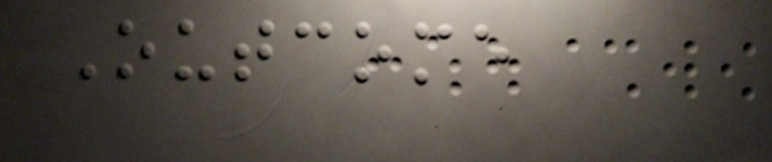Outcome
